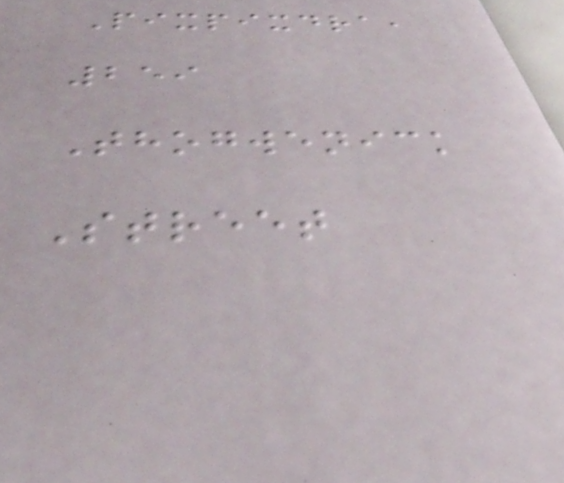Pixpixdra,
259
Thogwenick
Street
